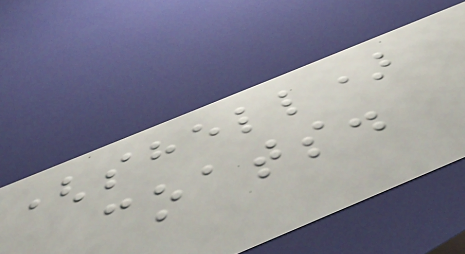(shell)
coats.
